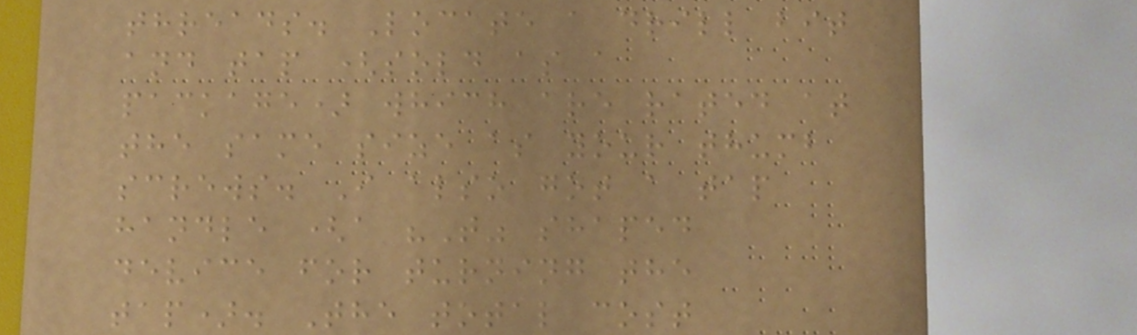threads. Locate a drill bit
and tap (sold as a
package) which are rated at
the same size as your thumb
screws. I also got a tap
handle (a "T" shaped
device for turning the
tap). The total cost
